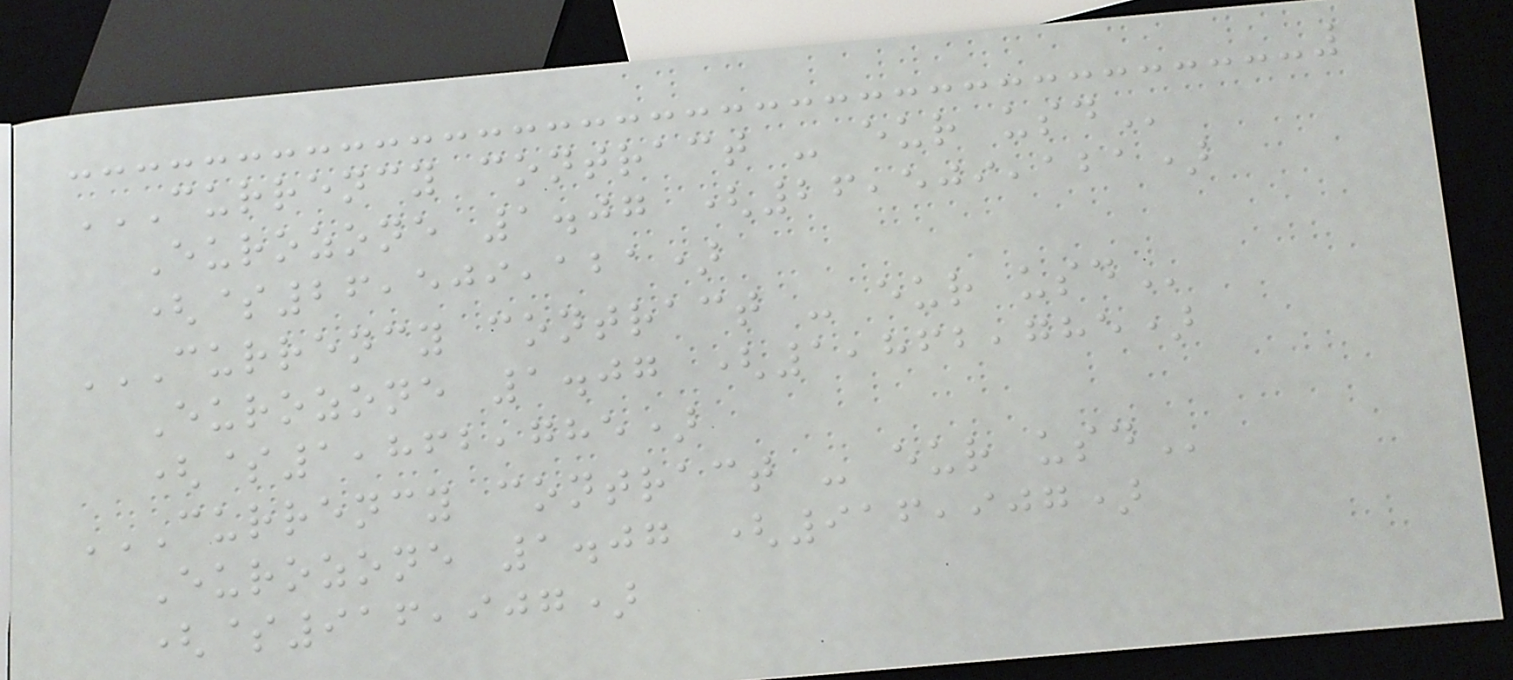CURRENCY CONTRACT - EUR USD
Eurozone 1.07 (26,509,121)
($26,509,121)
CURRENCY CONTRACT - EUR USD
Eurozone 1.07 (1,862,785)
($1,862,785)
CURRENCY CONTRACT - EUR USD
Eurozone 1.07 (916,907)
($916,907)
